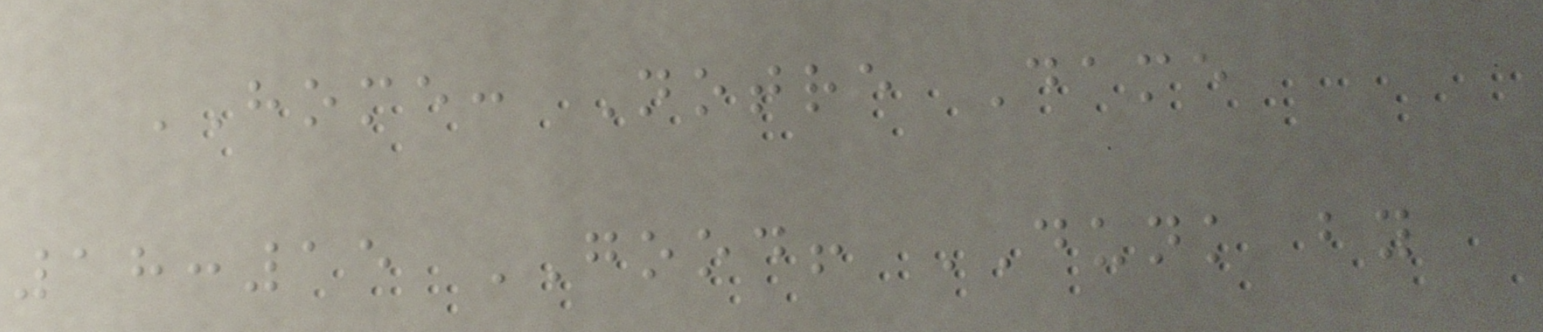HOME: Notre Dame
18:15 GOOD! DUNK by
